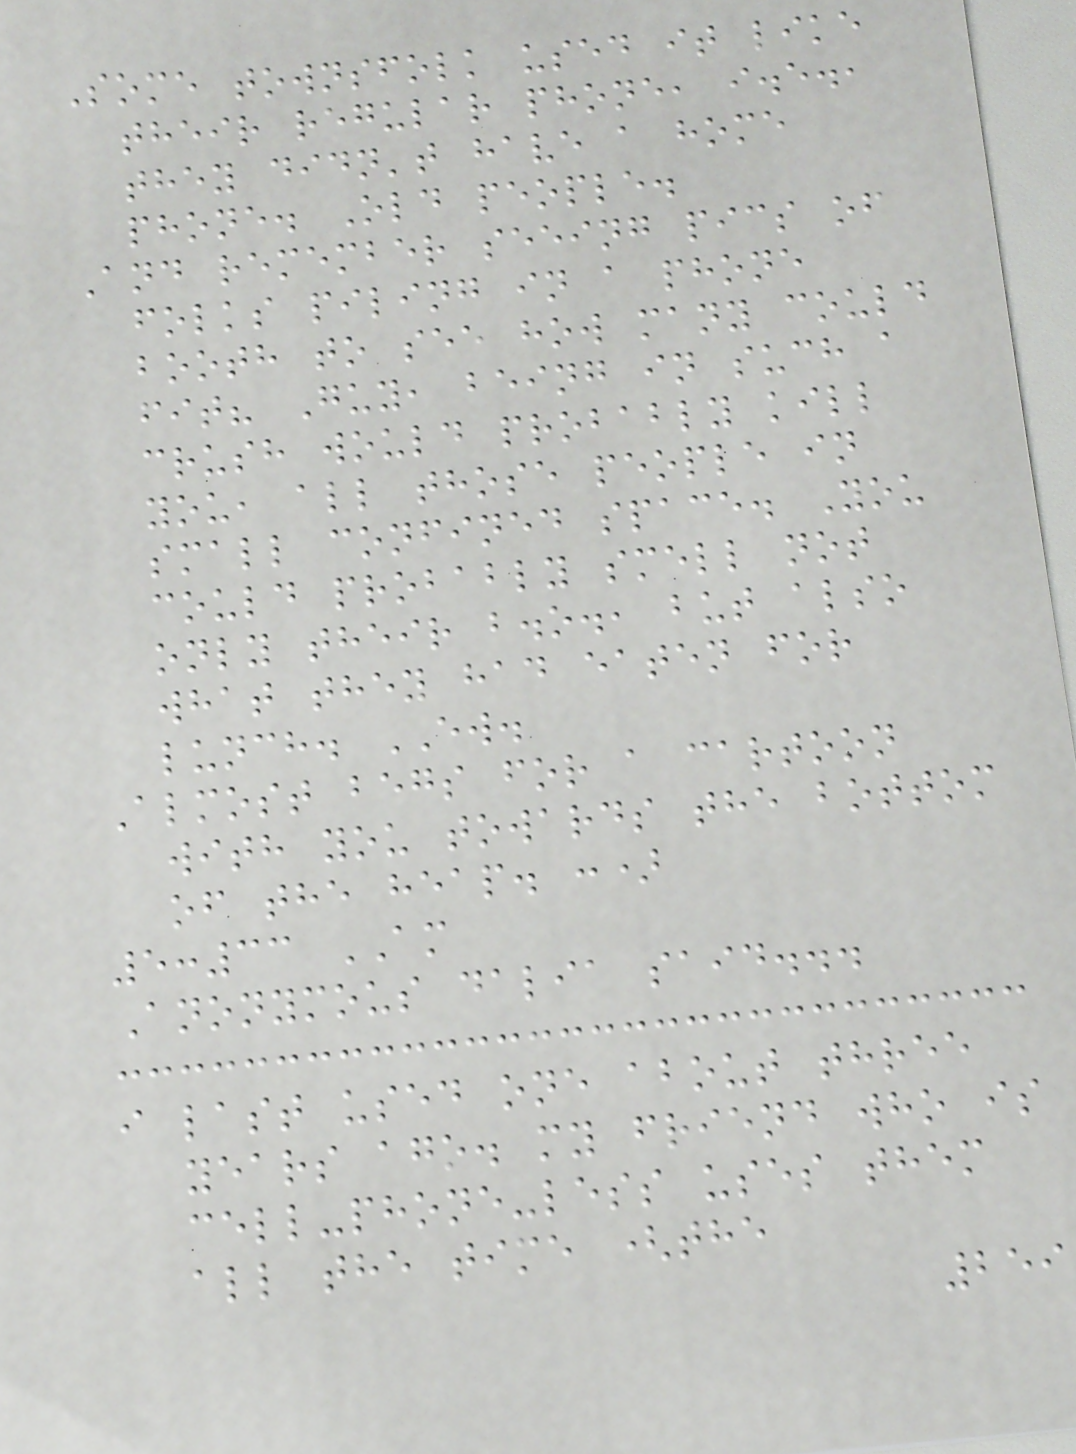Some townsfolk used it like
their regular phone, i.e.,
they didn't have a home
phone. Old people.
And remember seeing pics of
folks piling in a phone
booth to see how many could
fit? Guy, being in such a
crush would probably kill
you, all those people in
small confined space. You
could probably smell not
only their b.o., but also
what they had eaten for
lunch. EW.
Almost begs for a cartoon
with you towards the bottom
of the heap. :)
5:33 AM
Anonymous dalia said...
i last used one about three
years ago. my friend who is
cell-phone-less uses them
all the time (the
259
